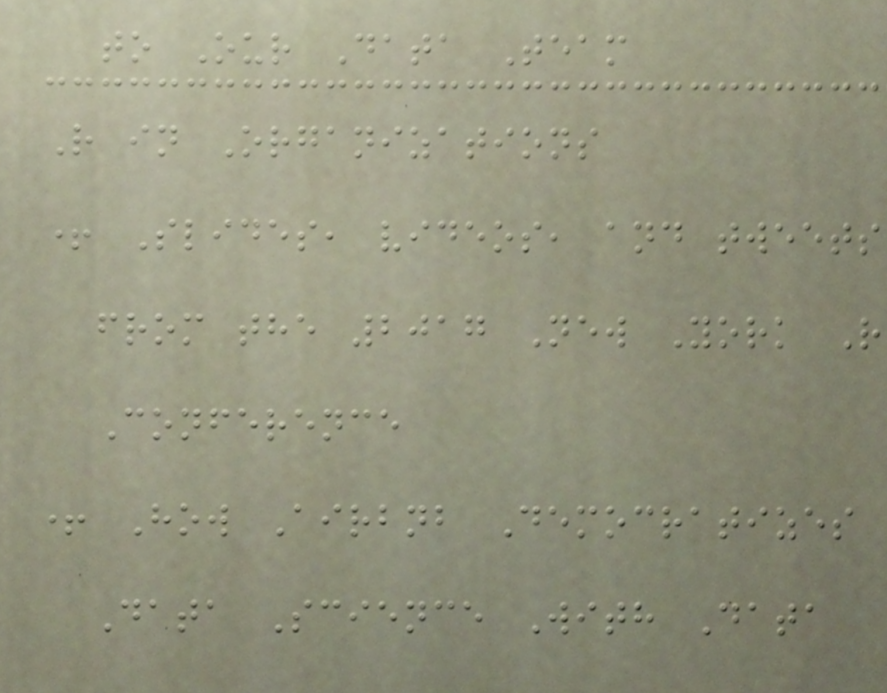to Our Data Team
R in Organizations
+ Slides, videos, and tweets
from the 2017 New York R
Conference
+ How Airbnb Democratizes
Data Science With Data
